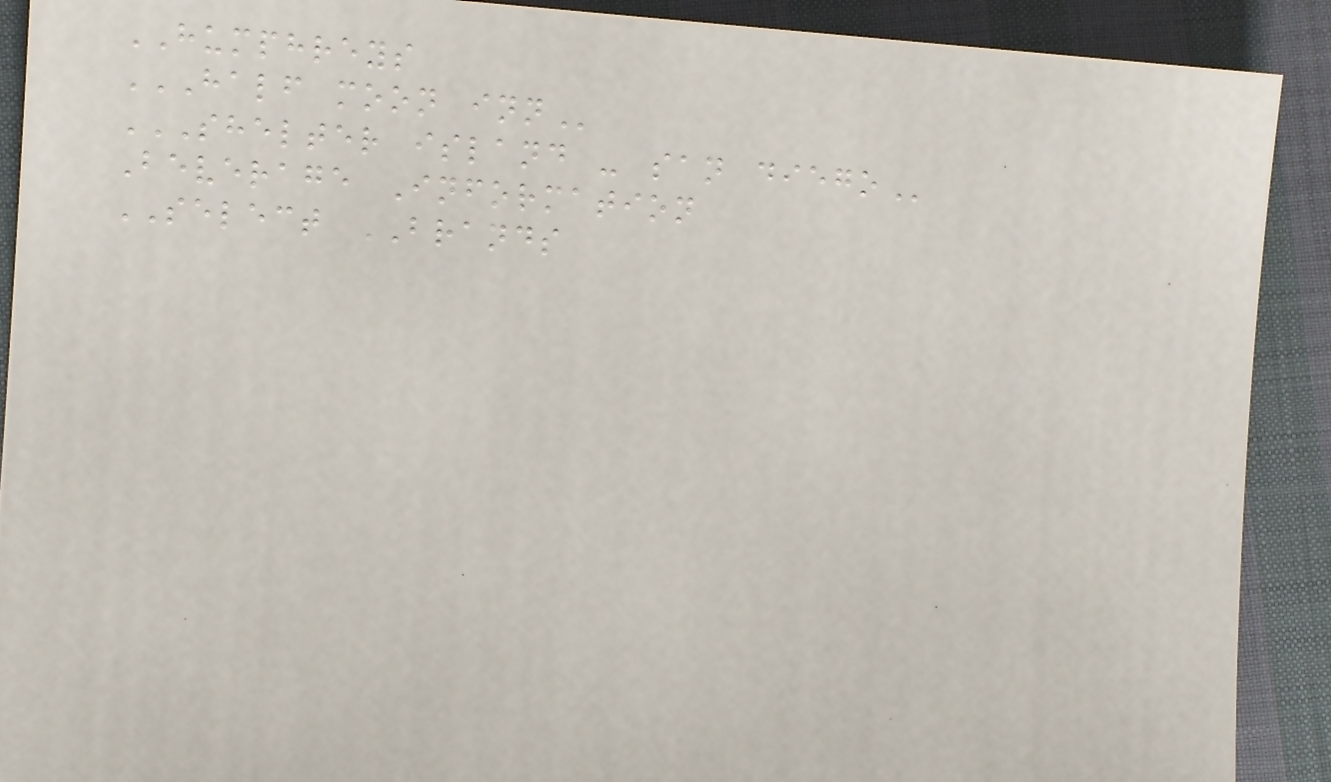HUMPHREYS
HALF MOON INN
SHELTER ISLAND - SAN DIEGO
Beverage Information
SELECT BRANDS
